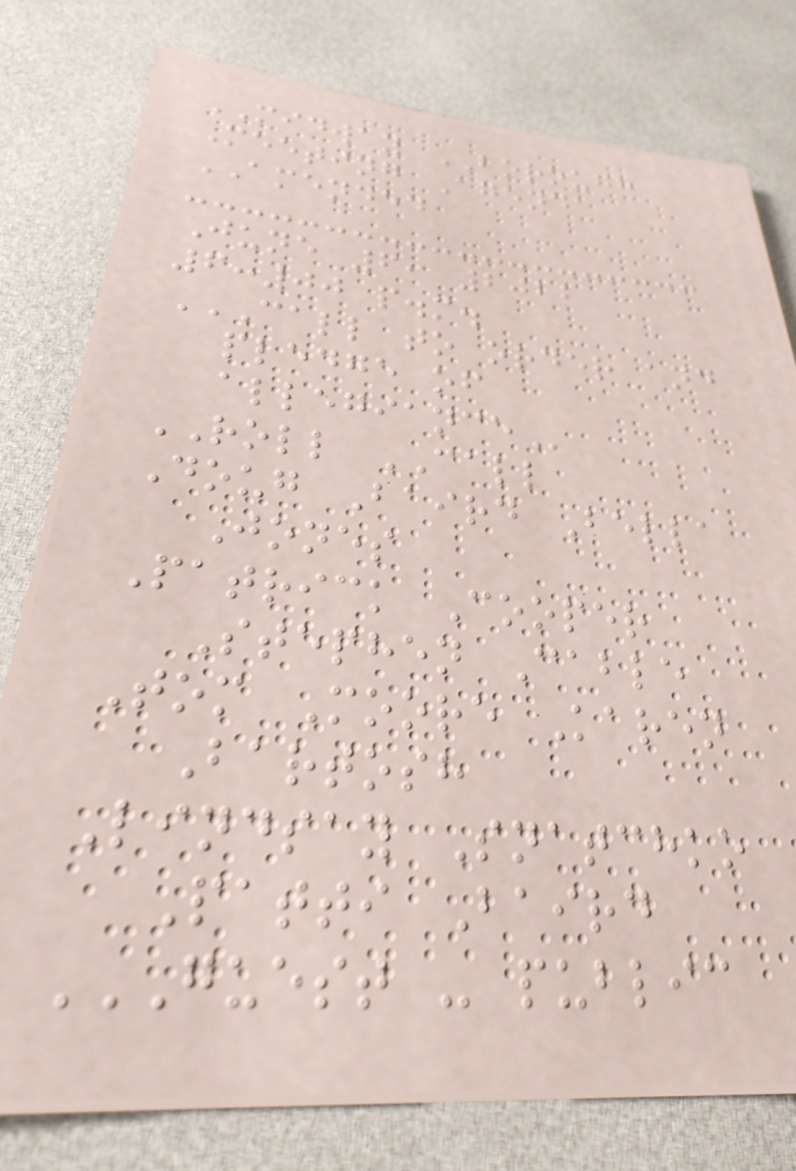MIDWAY BOROUGH
Meeting Agenda
AMENDED
June 6, 2022
6:00 p.m.
CALL TO ORDER AND
PLEDGE OF
ALLEGIANCE
ROLL CALL
Doug Baird Bella
Jones
Patrick Cooper
Stephen Cable
Tom Moore Karen
Bartosh
Lindsay Snatchko
Patti Baird
GUEST - PUBLIC
